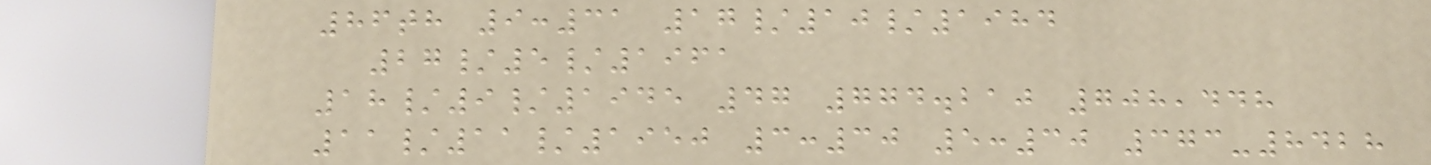86th 9:31 17/10/1984
27/5/1961
18/9/1945 47 774.210 708,448
11/11/1950 3:30 5:30 373-8428
